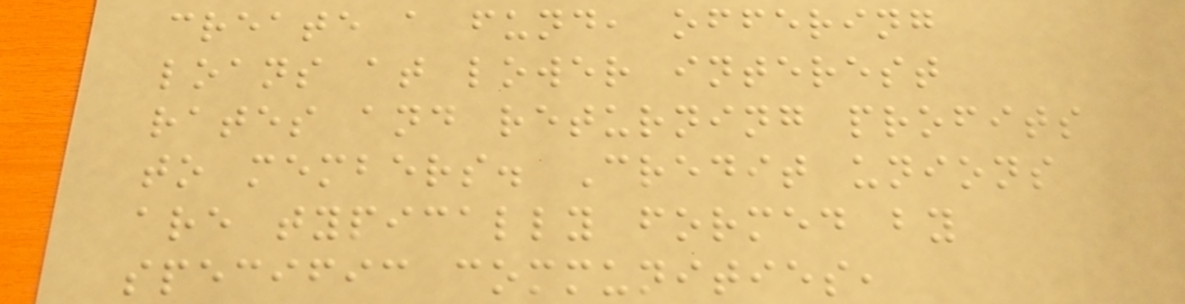create a fund, offering
loans at lower interest
rates and returning profits
to members. Credit unions
are typically formed by
specific communities,
